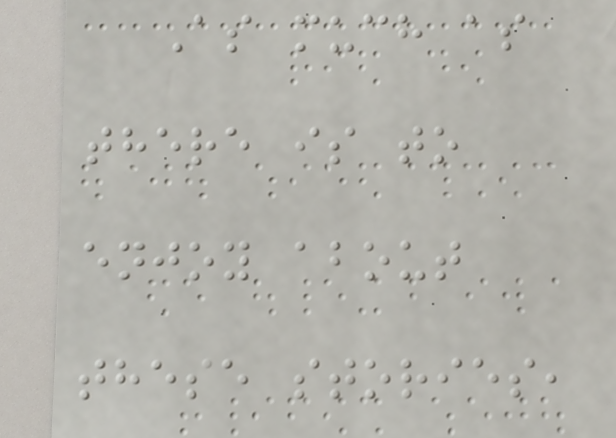As much as
there is to
enjoy about
these stories,
